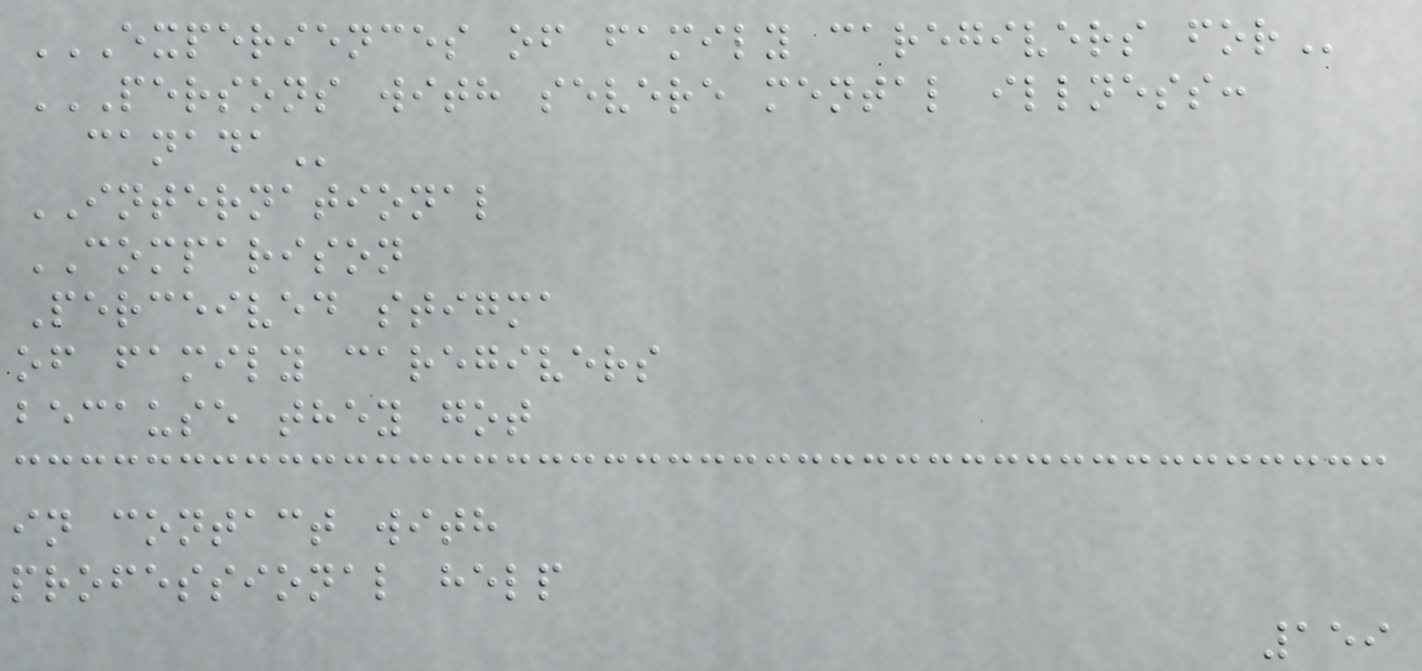EXPERIENCES OF FAMILY CAREGIVERS FOR
PERSONS WITH SEVERE MENTAL ILLNESS:
CANADA
INTERNATIONAL
COMPARISON
Perceived stigma
of family caregivers
because they got
in contact with
professional help
159
